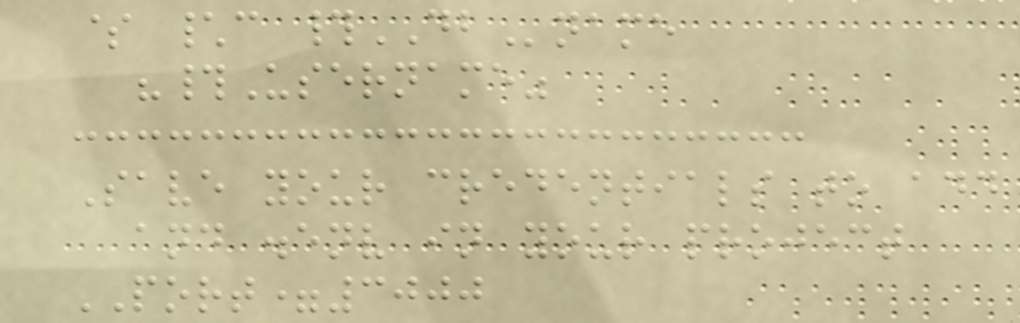$ \c #DBname
"#Username"
Save your credentials to add
and .env in your project
PORT=3000
